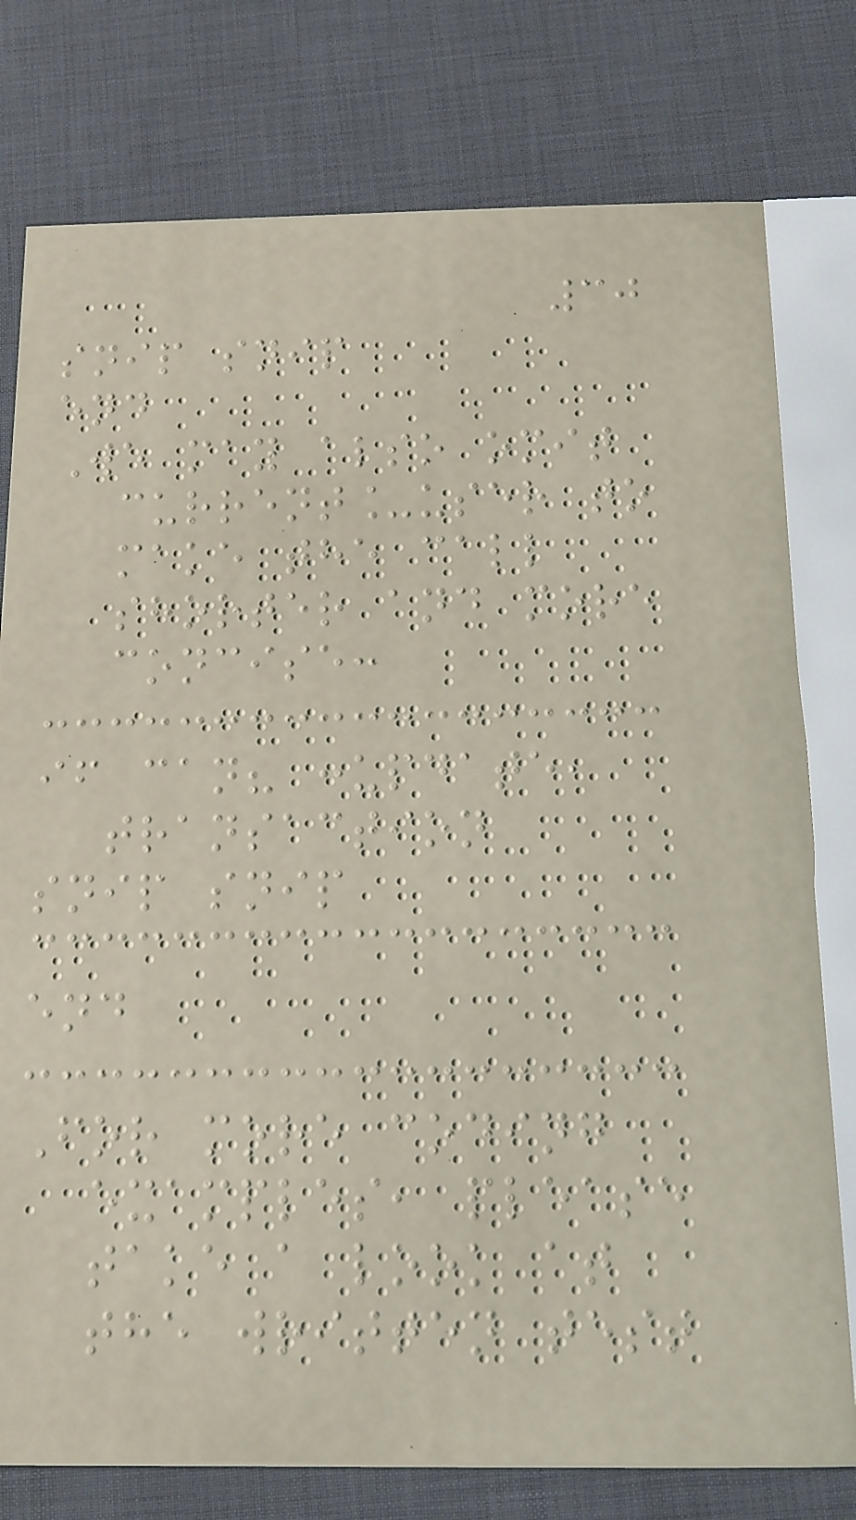30
snip snip
end
We may also omit
current_user to
make the call
shorter and more
concise:
if can? :update,
transaction
snip snip
end
For more coding
examples, please
take a look at
the written test
